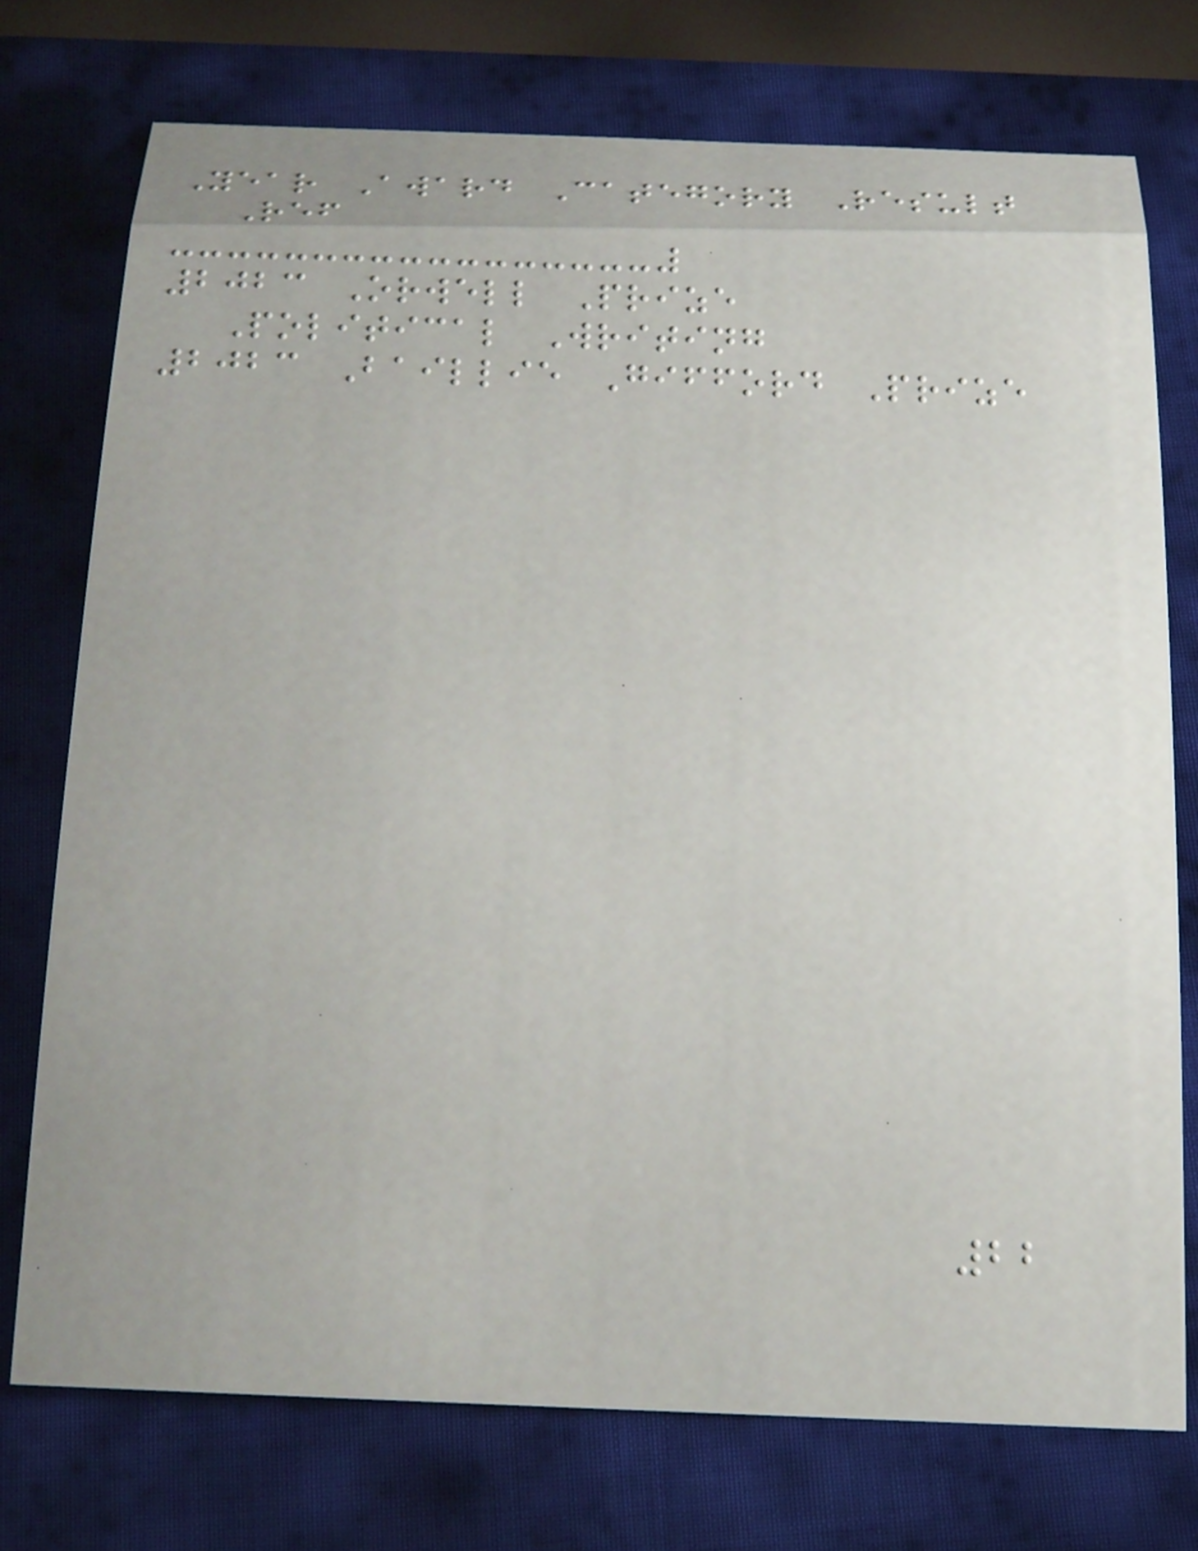Year Award Category Result
Ref
2023 Orwell Prize
Political Writing
2023 Baillie Gifford Prize
22
